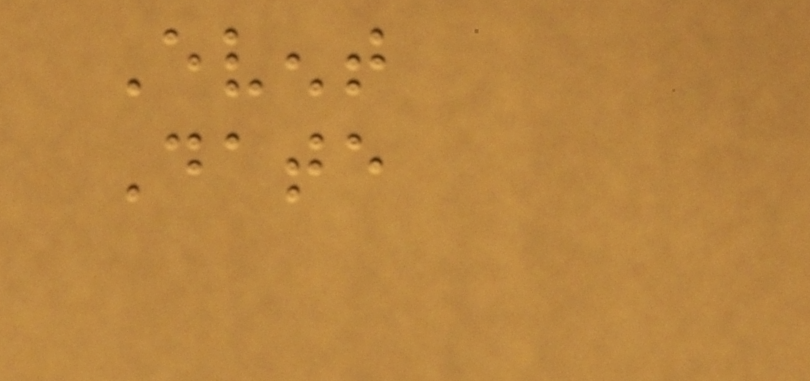Event
Date
